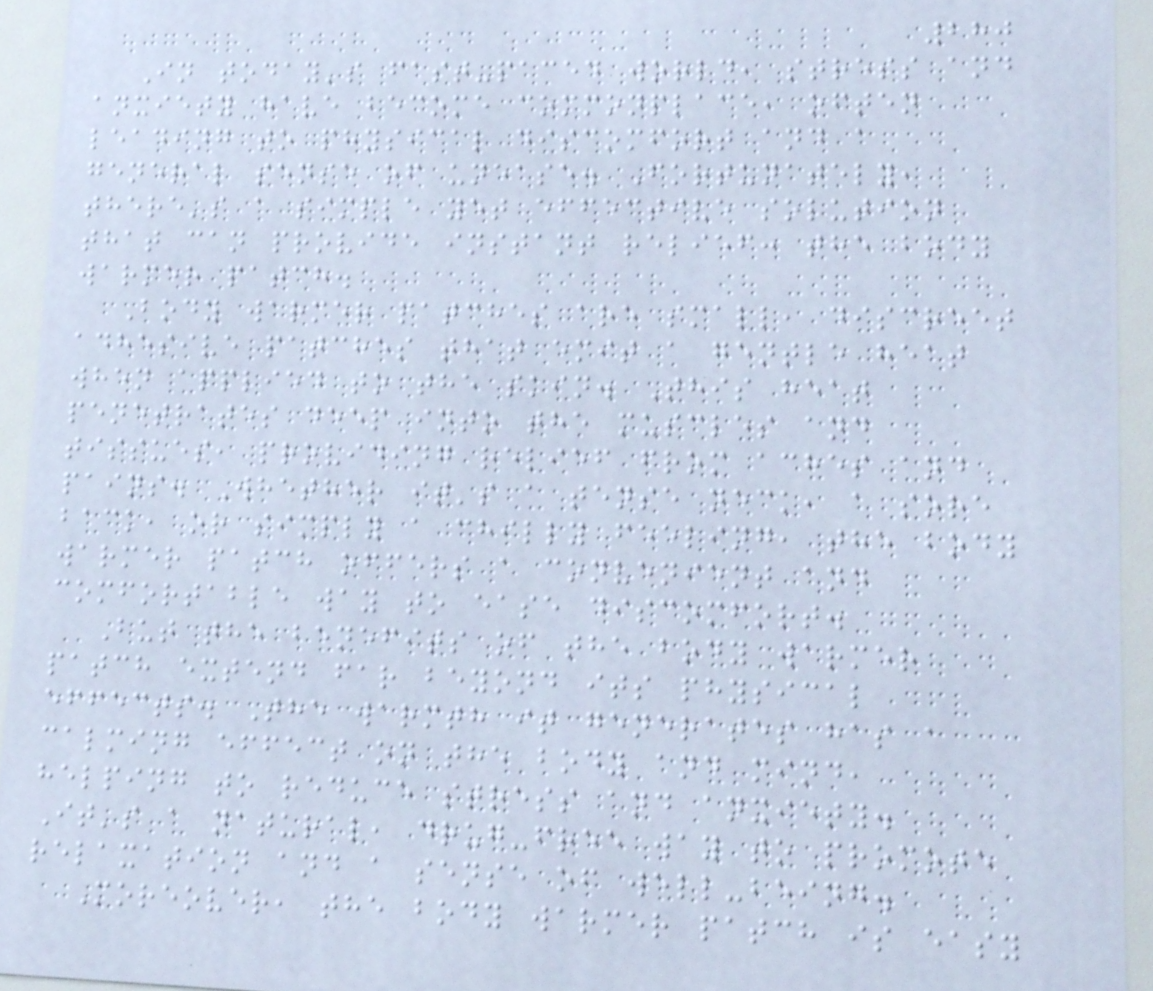280
In today's fast-paced world, stress and
anxiety have become commonplace, often
leading to physical discomfort and a
general sense of unease. Fortunately,
there's a simple yet effective solution
that can provide instant relief: the body
warmer patch.
Body warmer patches are small, discreet
adhesive patches that emit a gentle heat
when applied to the skin. This heat
penetrates deep into the muscles and
tissues, providing relief from aches and
pains. Whether it's a tense neck, a sore
back, or simply a chilly feeling, the body
warmer patch offers a convenient and
comfortable way to ease discomfort.
But the benefits of the body warmer
patch extend far beyond its physical
effects. The warmth it generates has a
calming effect on the body and mind,
helping to reduce stress and anxiety.
It's a natural, drug-free way to promote
relaxation and a sense of well-being.
Moreover, the body warmer patch is easy
